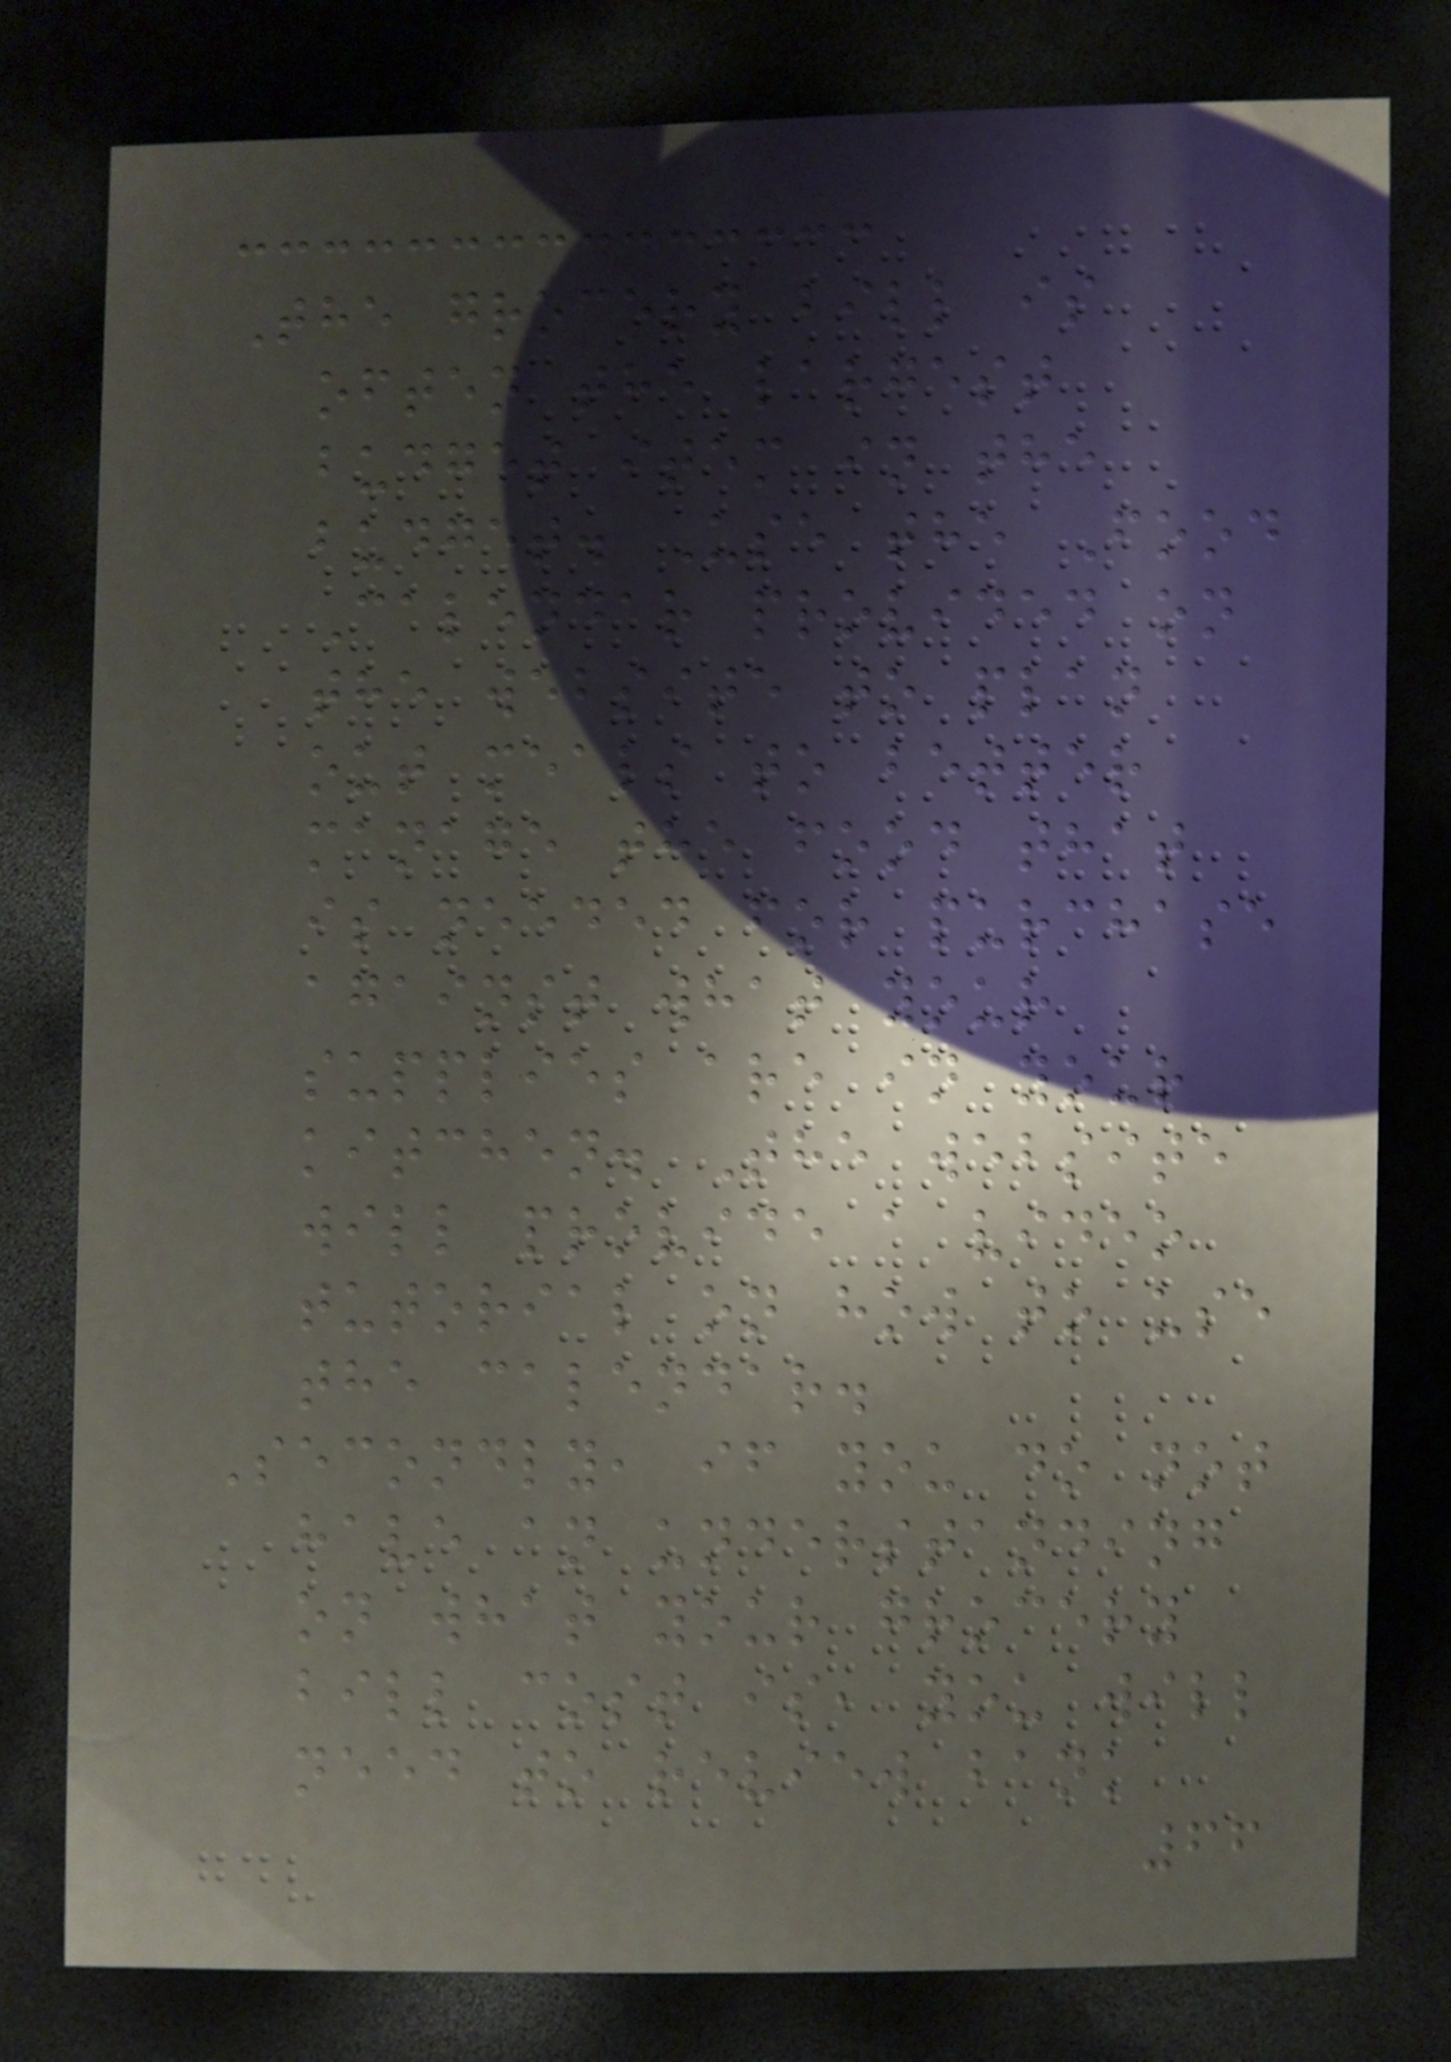The grocery bill is
often the largest
budget item in the
budget. Use the Food
Calendar provided on
the website to plan
out meals to better
manage the food that
is needed for purchase
against what your
supplies are in your
kitchen. The website
will provide a video
tutorial on how to use
the calendar.
Secondly, if you do not
have an understanding
on what your grocery
bill cost is, you will
need to review bank
66
